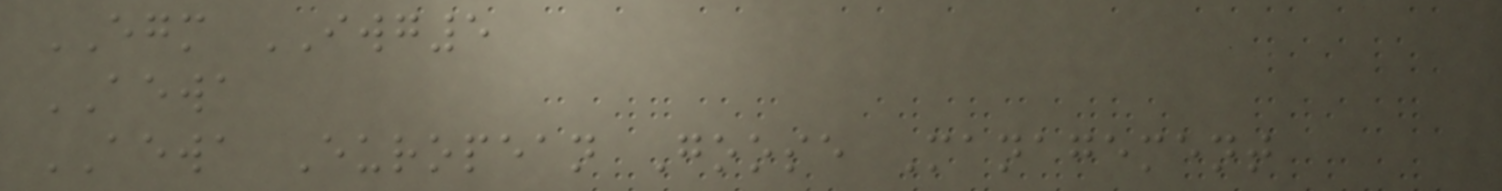EGM IWG5
AEWA
AEWA European Goose Management
